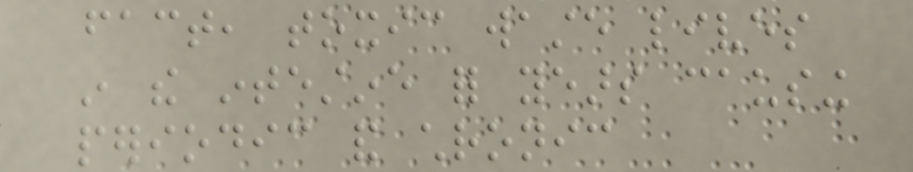fact, toxic waste lives
in the intestine for years causing
periodic and chronic
